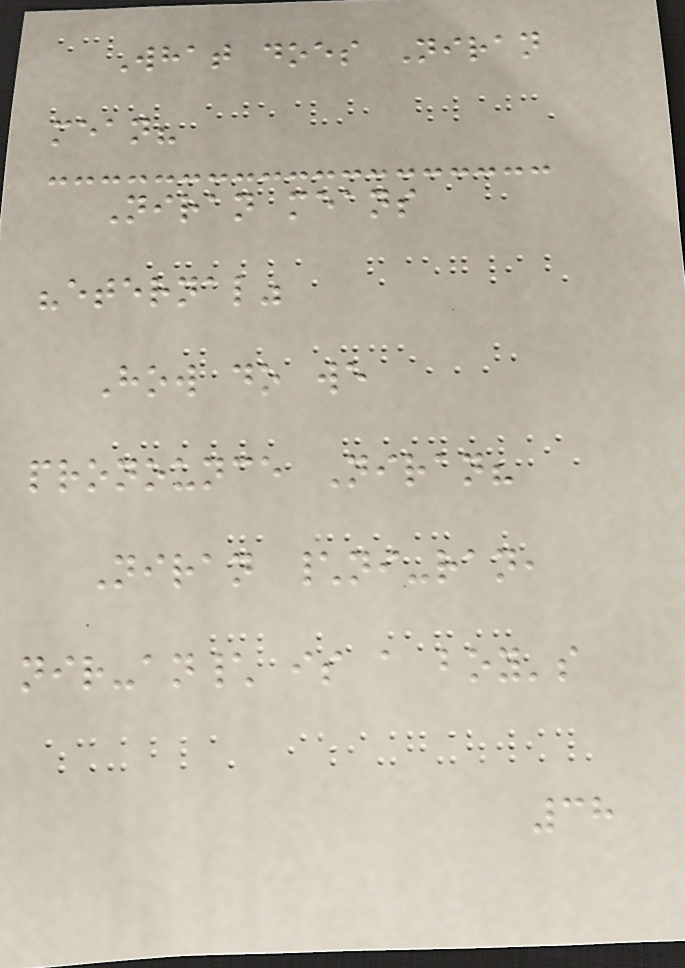What does Niran
mean?
Niran means
"eternal"
How do we
pronounce Niran?
Niran \ni-ran,
nir-an\ is a boy's
38
